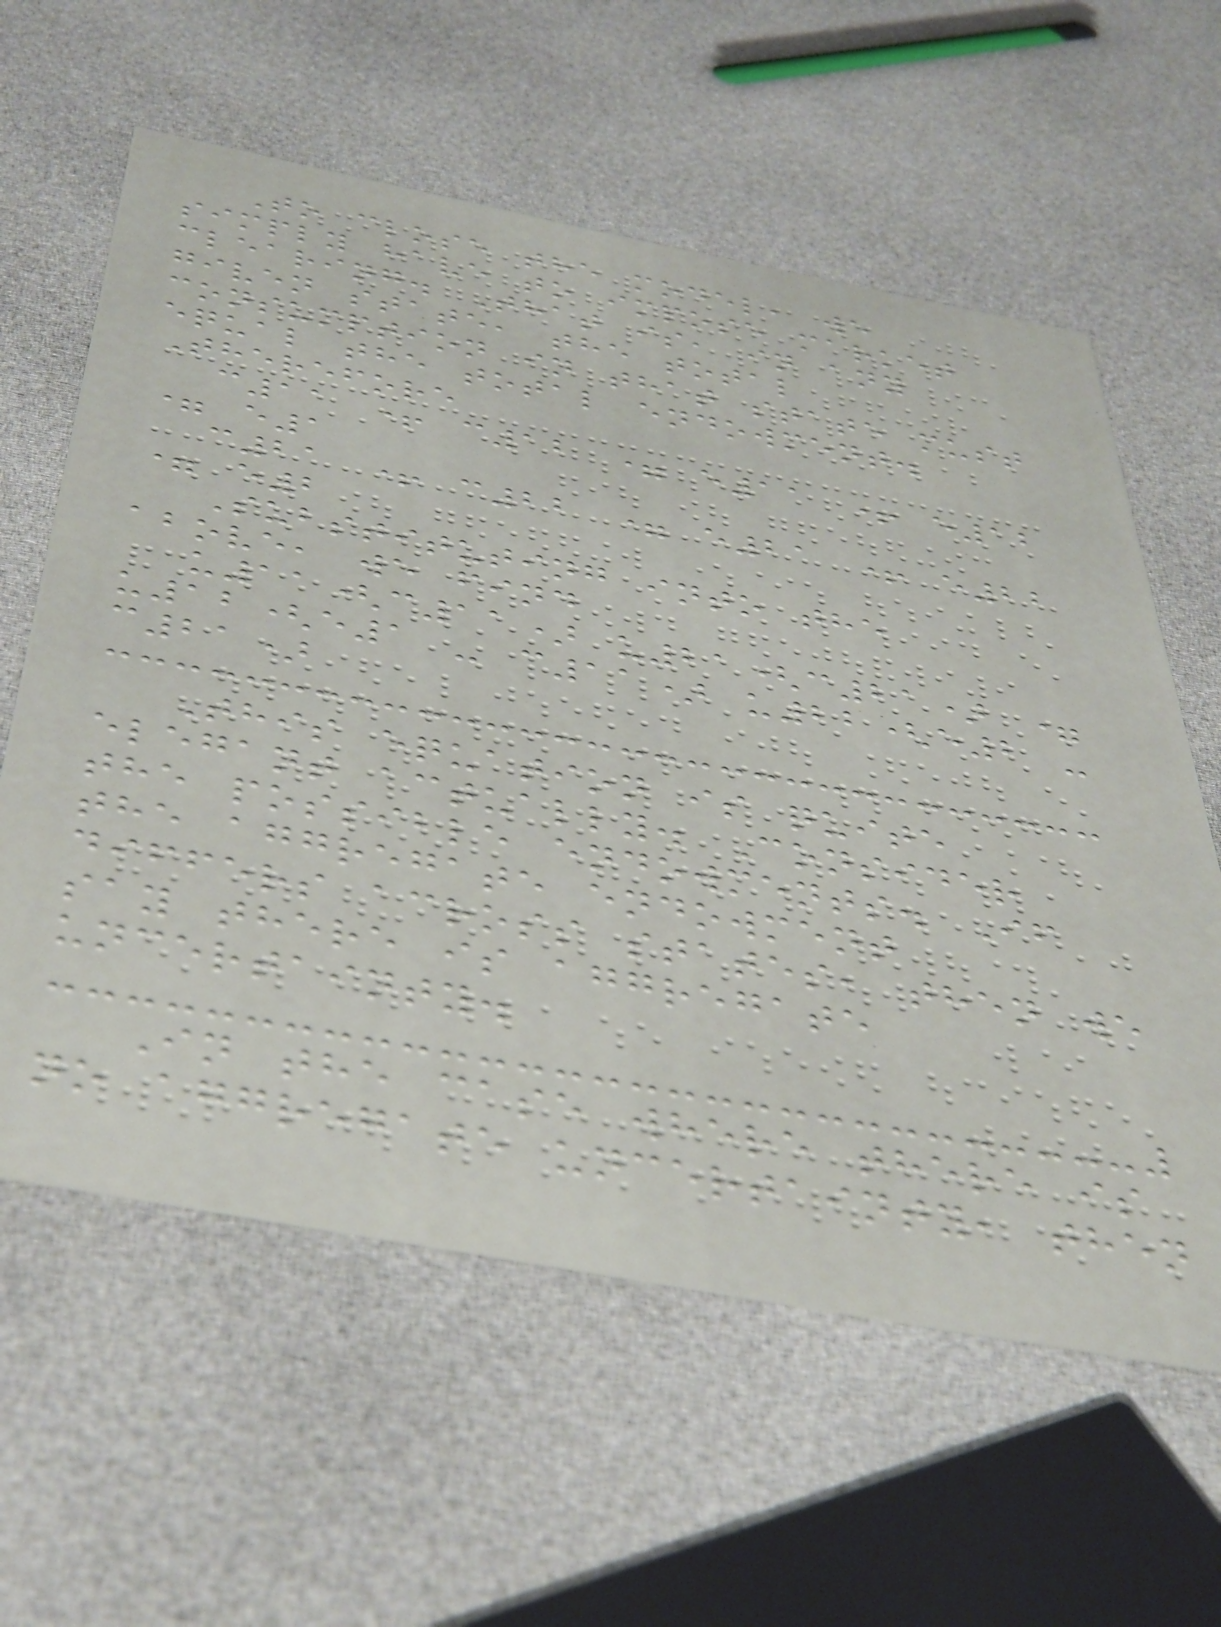To close the model, we
simply have to impose market
clearing. That is, in any
given state, the total
consumption in that state must
equal the total endowment.
Therefore
c11 + c12 = e11 + e12
= e1
c21 + c22 = e21 + e22
= e2
Substituting into the
above, we find
u11(c11) u21(c21) =
u12(e1 - c11) u22(e2 -
c21)
This equation is quite
elegant actually. Consider
the possible endowments. If
the aggregate endowment
differs across states, then we
say there is aggregate
uncertainty.
In the case where there is
no aggregate uncertainty, then
